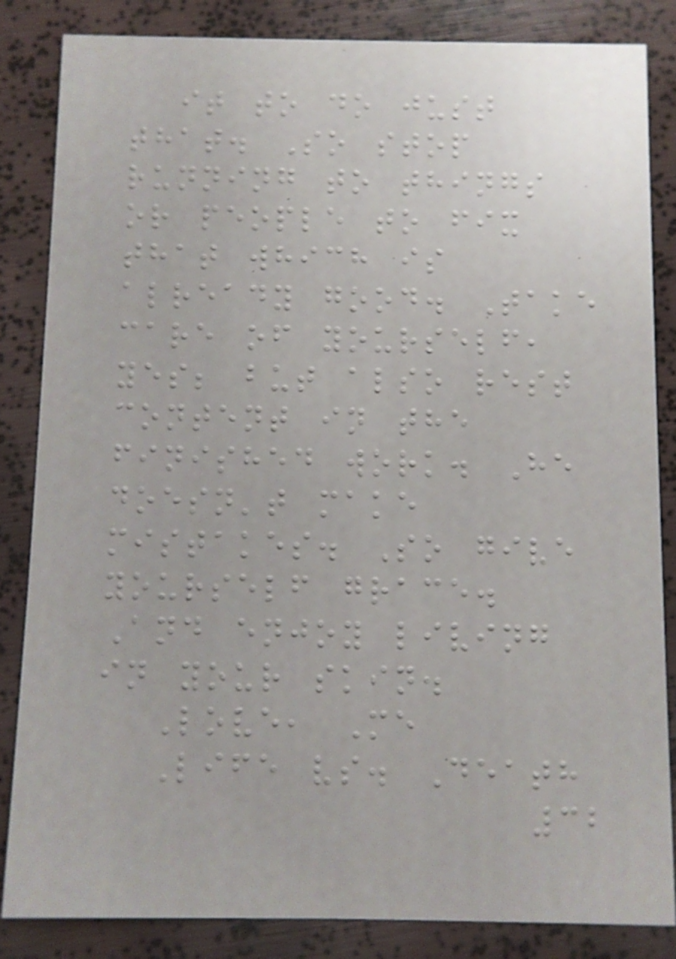it to do just
that. So stop
running to things
or people to fix
that which is
already good. Take
care of yourself,
yes; but also rest
content in the
finished work. He
doesn't make
mistakes. So give
yourself grace.
And enjoy living
in your skin.
Love, Me
Life vs. Death
32
